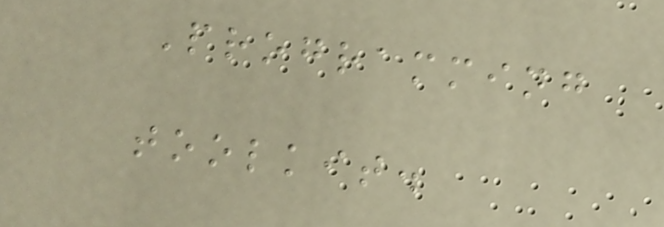Programming
toolkit.
